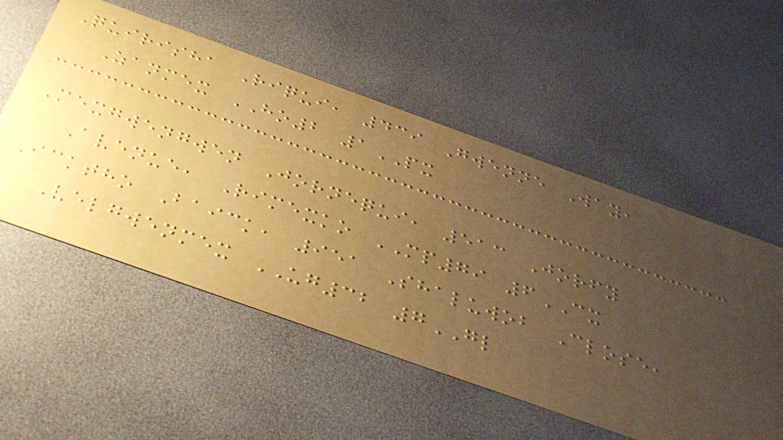Quirisha Riqui, 439 Gwenne Way,
Zanmex HO2 1PX
Mexgwengwen Jornequi, 513 Jorfy
Avenue, Rimexko MP79 6CX
Icktho Baick, 951 Shaluwob Close,
Velgwenmex UG32 7GL
